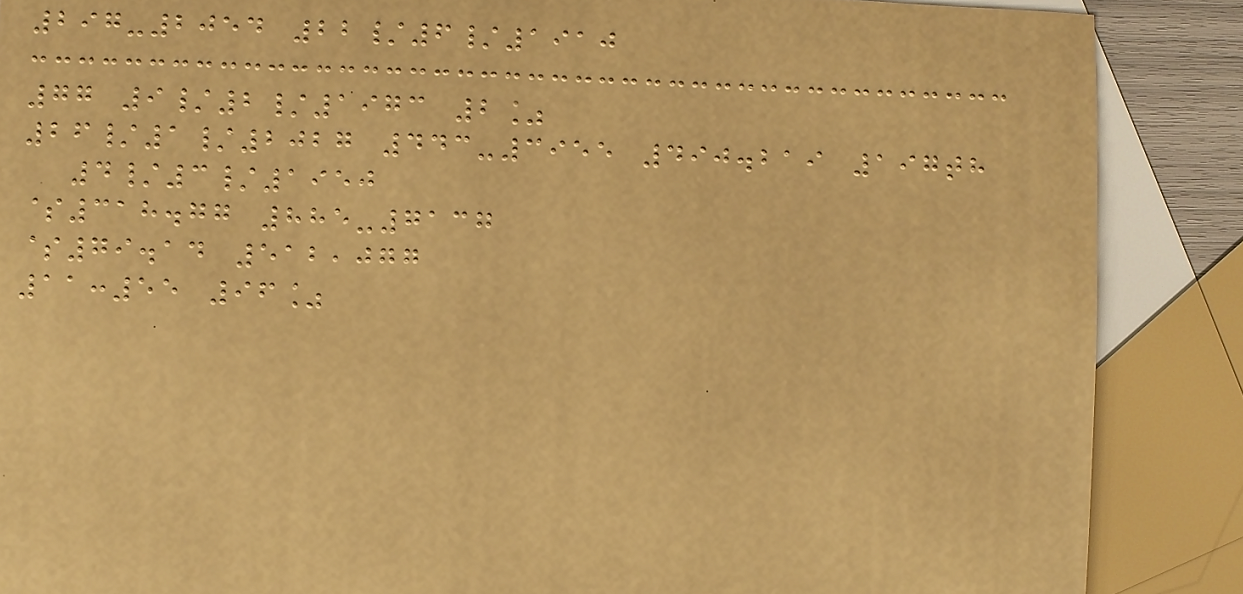297-2054 22/6/1910
77 9/2/1973 2%
26/1/2027 443-3955 490.219 197th
4/3/1950
$318.77 885-7137
$79.14 512,077
11:55 96%
